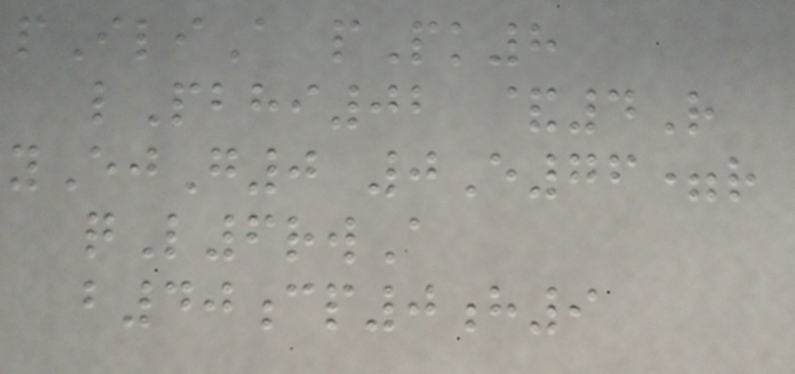pIliA pPk8
lPbhi02 &4R
yEjG0 0E76=r
qL6rwA
b40cp0h9
